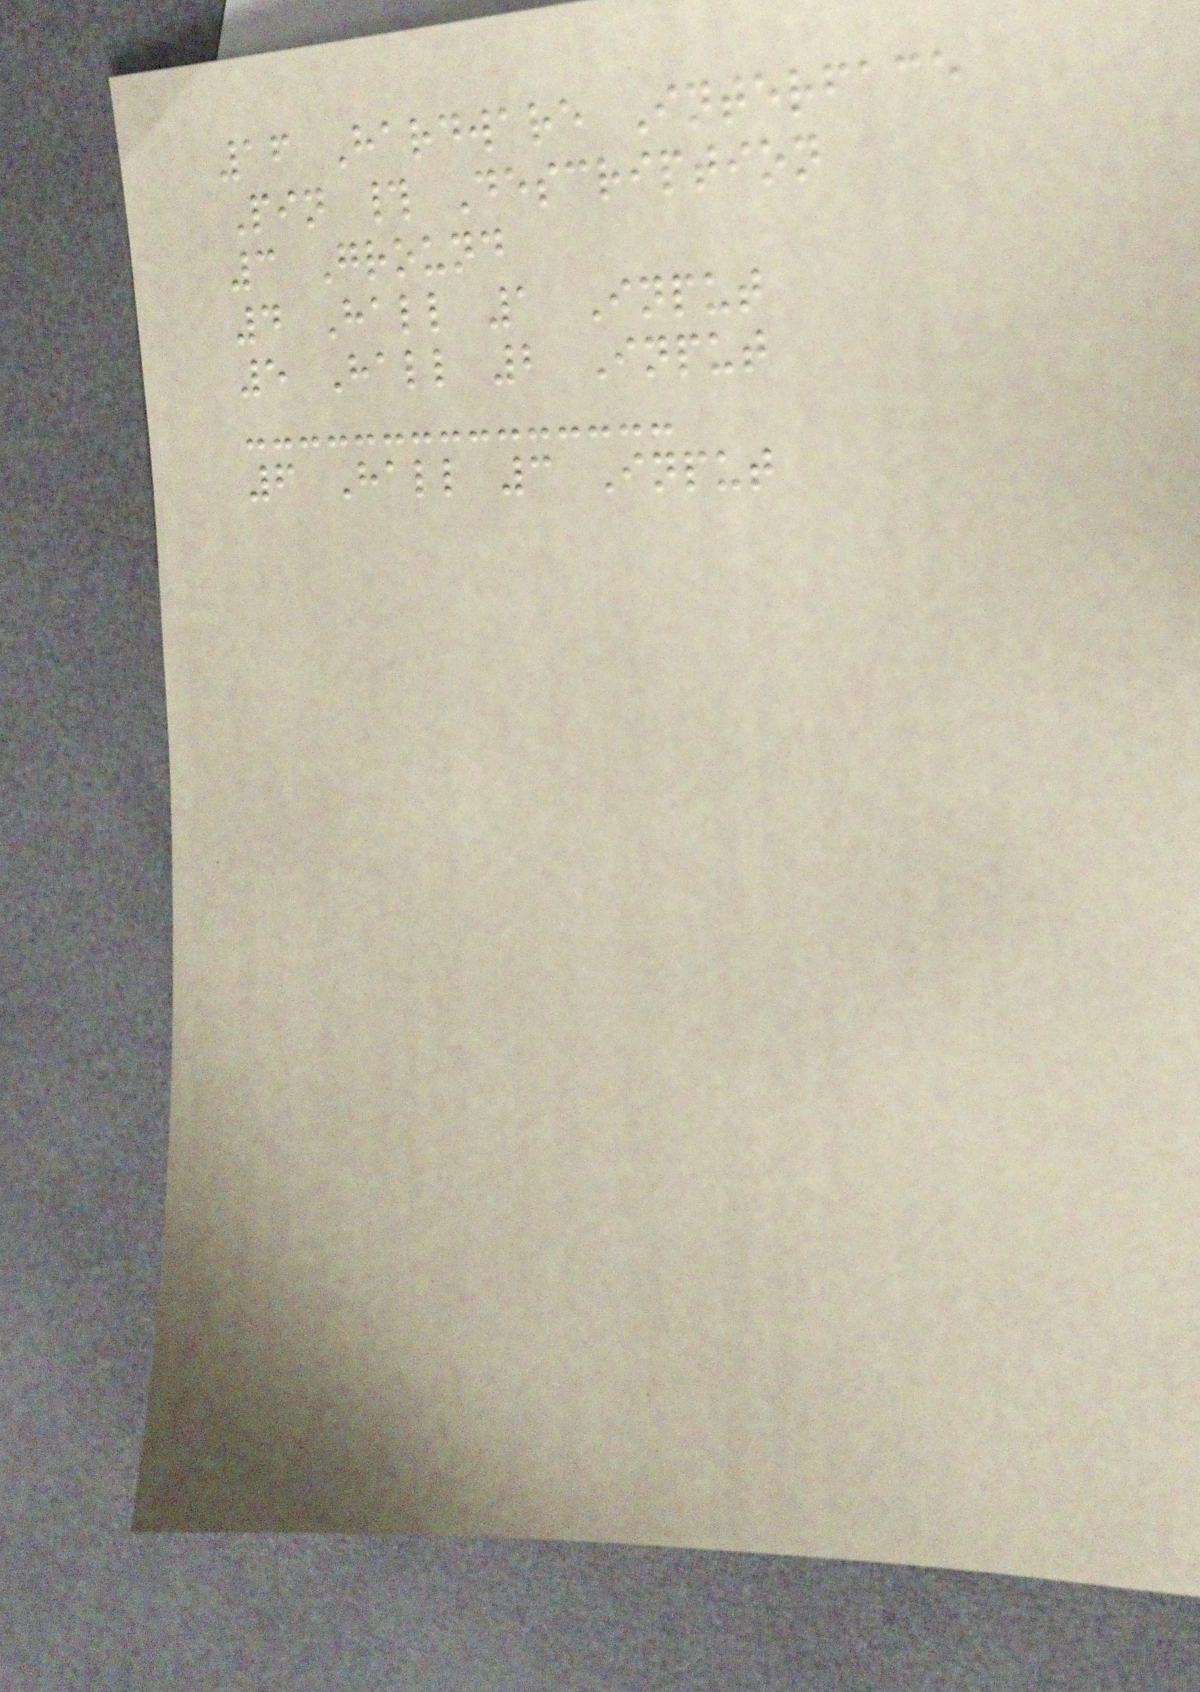16 Hardware Interface
Pin # Description
3 Ground
4 Hall 1 Input
5 Hall 2 Input
6 Hall 3 Input
